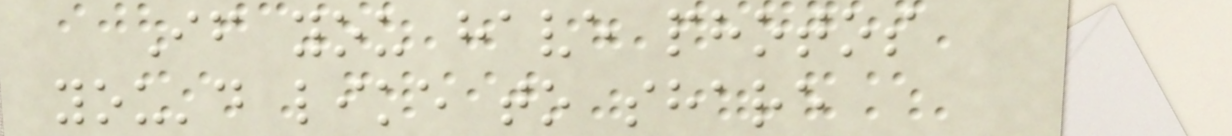If you have photos
you'd like to share
